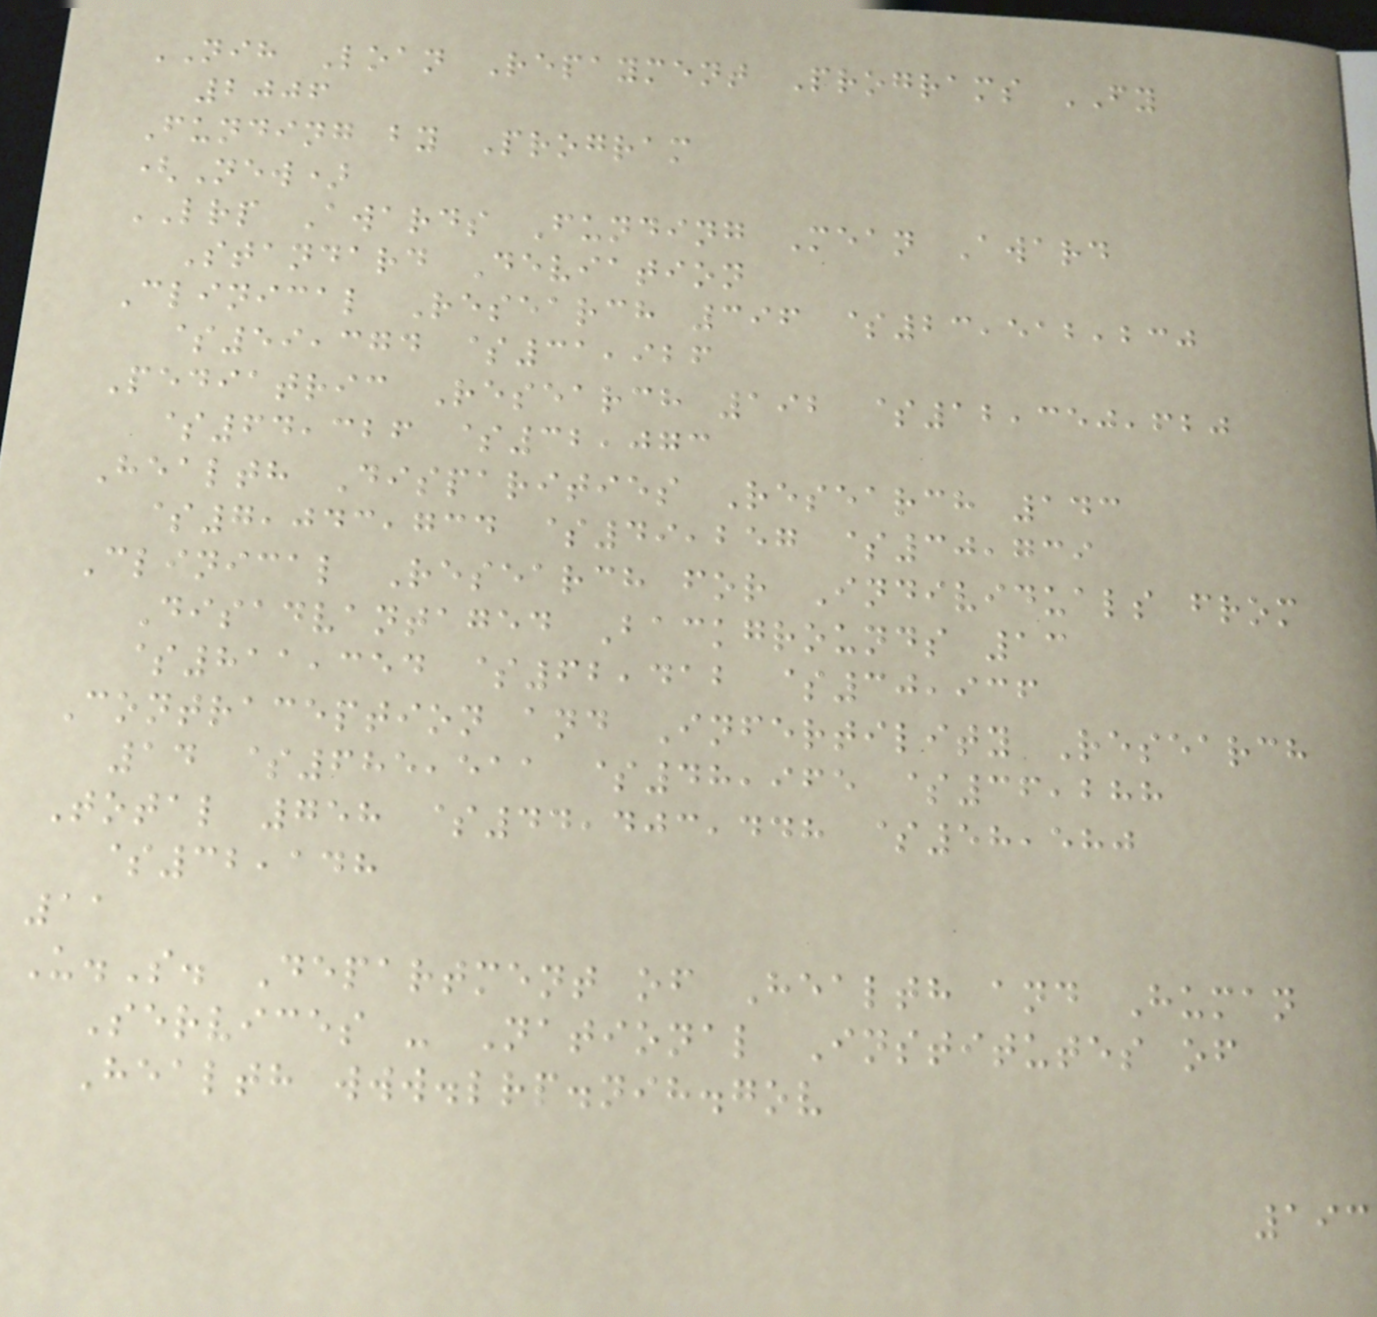NIH Loan Repayment Programs FY
2006
Funding by Program
(New)
LRP Awards Funding Mean Award
Standard Deviation
Clinical Research 396 $23,512,230
$59,374 $31,926
Pediatric Research 192 $12,350,620
$64,326 $32,073
Health Disparities Research 143
$7,043,734 $49,257 $30,739
Clinical Research for Individuals from
Disadvantaged Backgrounds 13
$811,354 $62,412 $30,936
Contraception and Infertility Research
14 $685,511 $48,965 $36,288
Total 758 $44,403,448 $58,580
$32,148
11
U.S. Department of Health and Human
Services - National Institutes of
Health www.lrp.nih.gov
193
